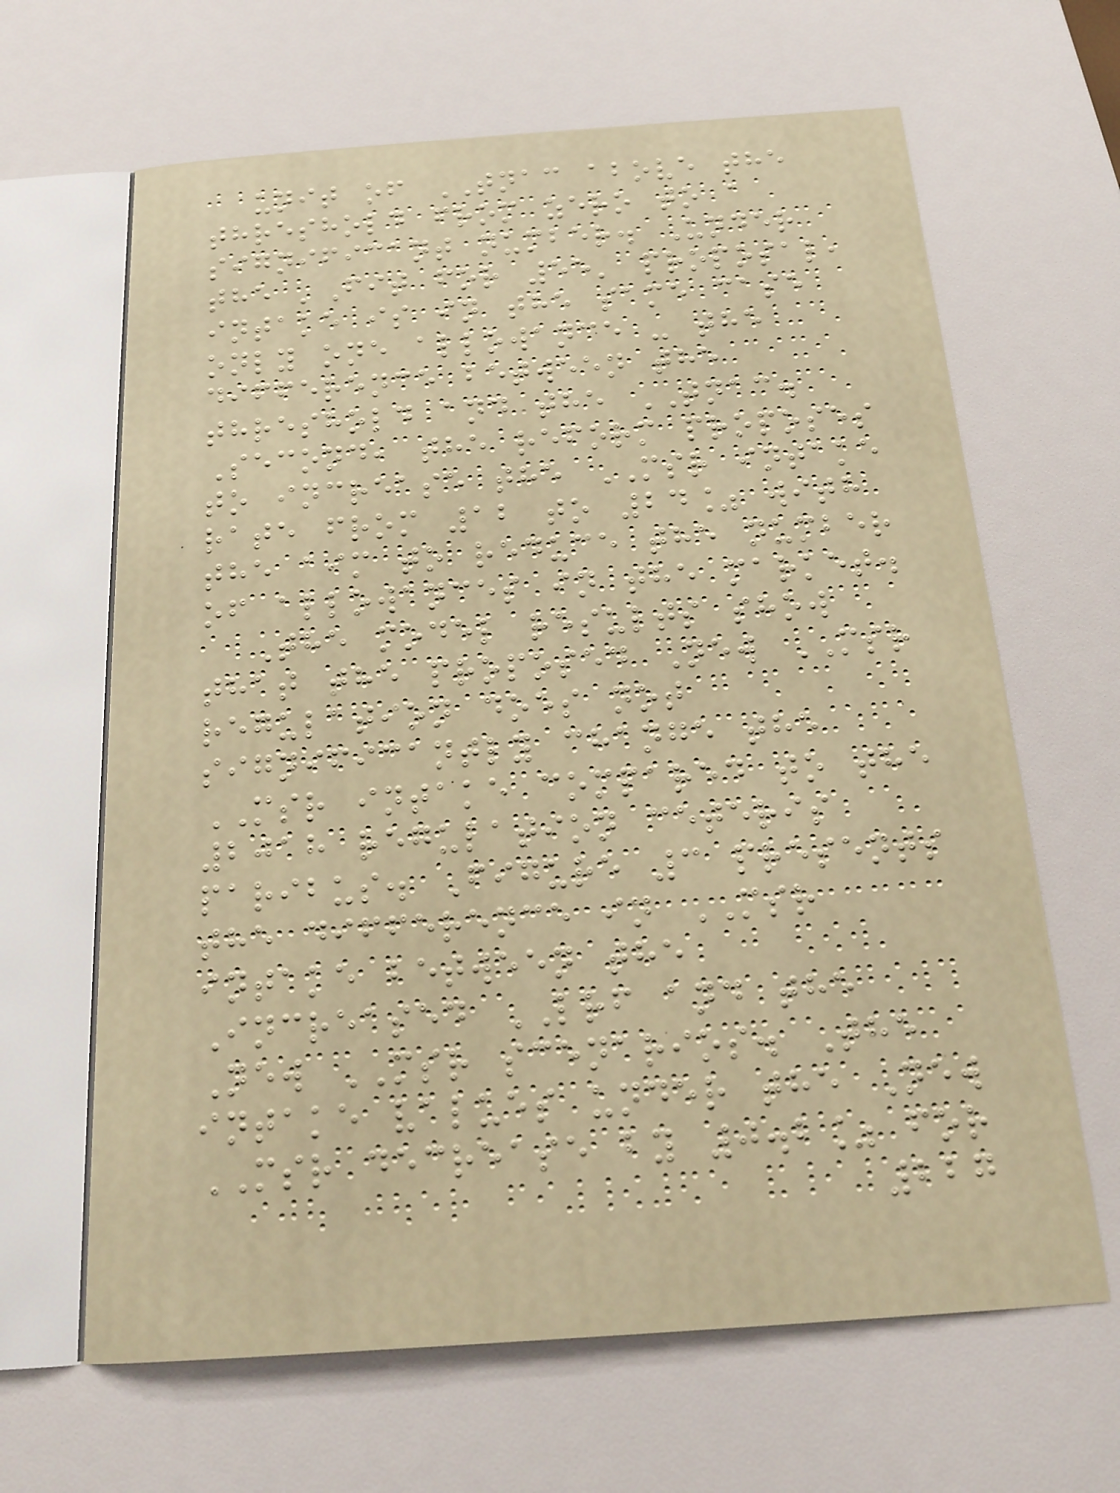unit of TNAC above the
threshold from zero to a
significant number. Under
the 'Fit for 55' proposal,
intake is in the same case
only one allowance - the
difference between the
threshold and the TNAC.
Second, the reform proposes
to increase the MSR intake
rate from 12 to 24% with
the aim to reduce the number
of allowances in the market.
The model results show
that the proposed New MSR
regulation does not
significantly change the
MSR intake compared to the
2018 regulation ceteris
paribus. Figure 3 presents
the difference in MSR
intake between the
Increased LRF and the
New MSR scenarios. The
intake values under the New
MSR decrease by 0.2% for
227
